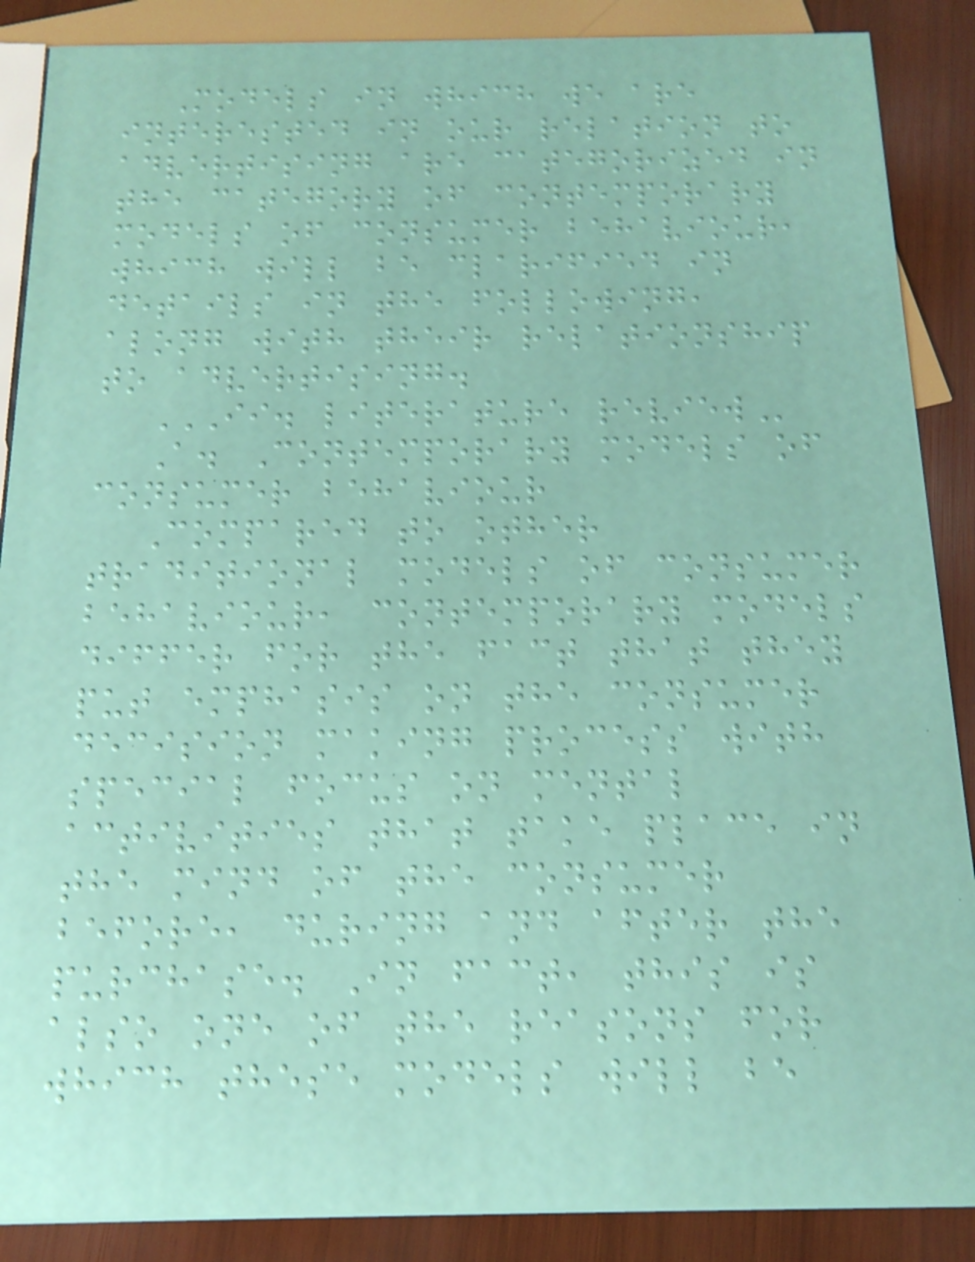Models in which we are
interested in our relation to
advertising are categorized in
the category of contemporary
models of consumer behaviour,
which will be clarified in
details in the following,
along with their relationship
to advertising.
II. LITERATURE REVIEW
A. Contemporary models of
consumer behaviour
Compared to other
traditional models of consumer
behaviour, contemporary models
differ for the fact that they
put emphasis on the consumer
decision making process with
special focus on mental
activities that take place in
the mind of the consumer
before, during and after the
purchase. In fact, this is
also one of the reasons for
which these models will be
